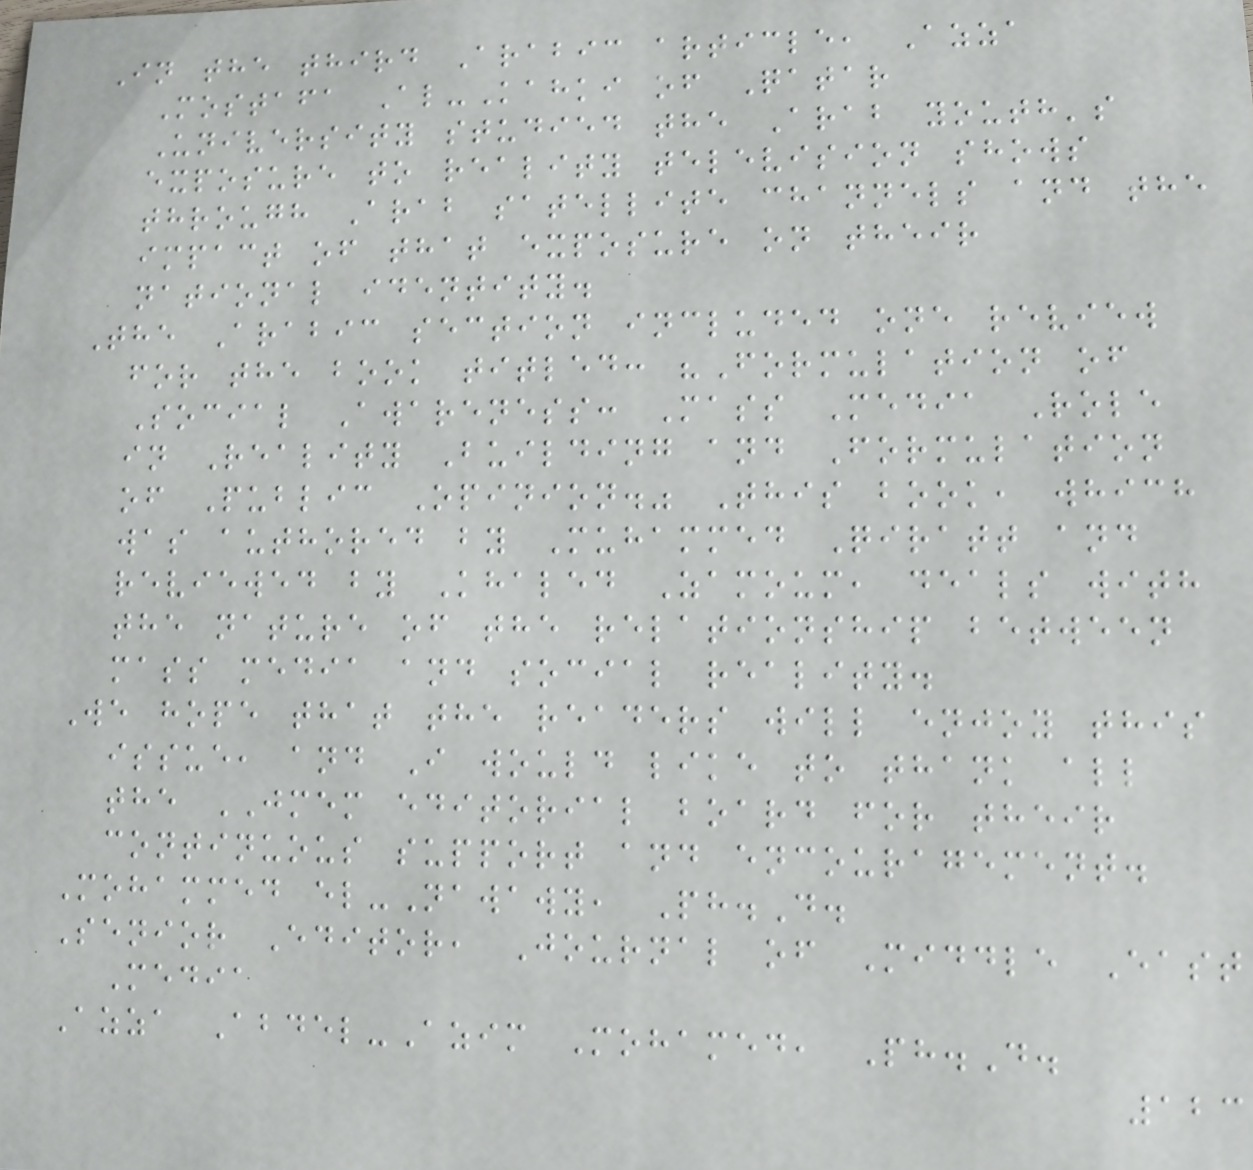In the third Arabic article, Azza
Mostafa Al-Kahki of Qatar
University studied the Arab youth's
exposure to reality television shows
through Arab satellite channels and the
impact of that exposure on their
national identity.
The Arabic section included one review
for the book titled: "Formulation of
Social Awareness: Mass Media Role
in Reality Building and Formulation
of Public Opinion." This book, which
was authored by Muhammed Qiratt and
reviewed by Khaled Zamoum, deals with
the nature of the relationship between
mass media and social reality.
We hope that the readers will enjoy this
issue, and I would like to thank all
the JMEM editorial board for their
continuous support and encouragement.
Mohammed el-Nawawy, Ph.D.
Senior Editor, Journal of Middle East
Media
Azza Abdel-Azim Mohamed, Ph.D.
123
